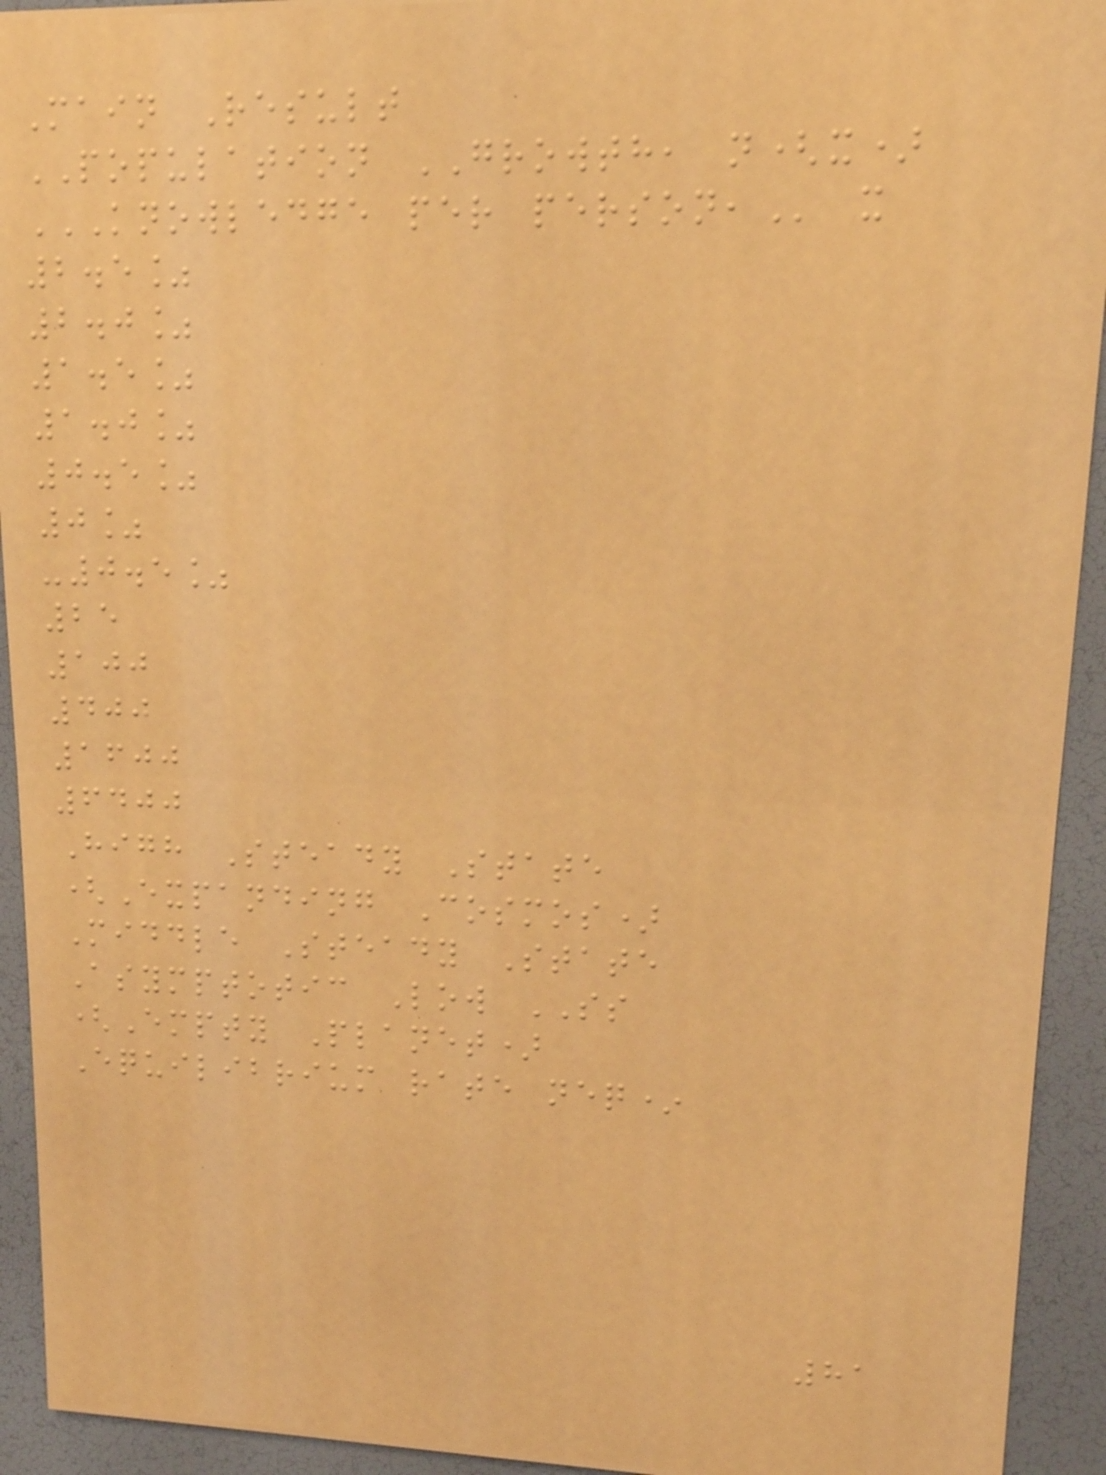Main Result
POPULATION GROWTH, n(x)
KNOWLEDGE PER PERSON, x
2.5%
2.0%
1.5%
1.0%
0.5%
0%
-0.5%
25
100
400
1600
6400
High Steady State
(Expanding Cosmos)
Middle Steady State
Asymptotic Low SS
(Empty Planet)
Equilibrium rate neq*
81
